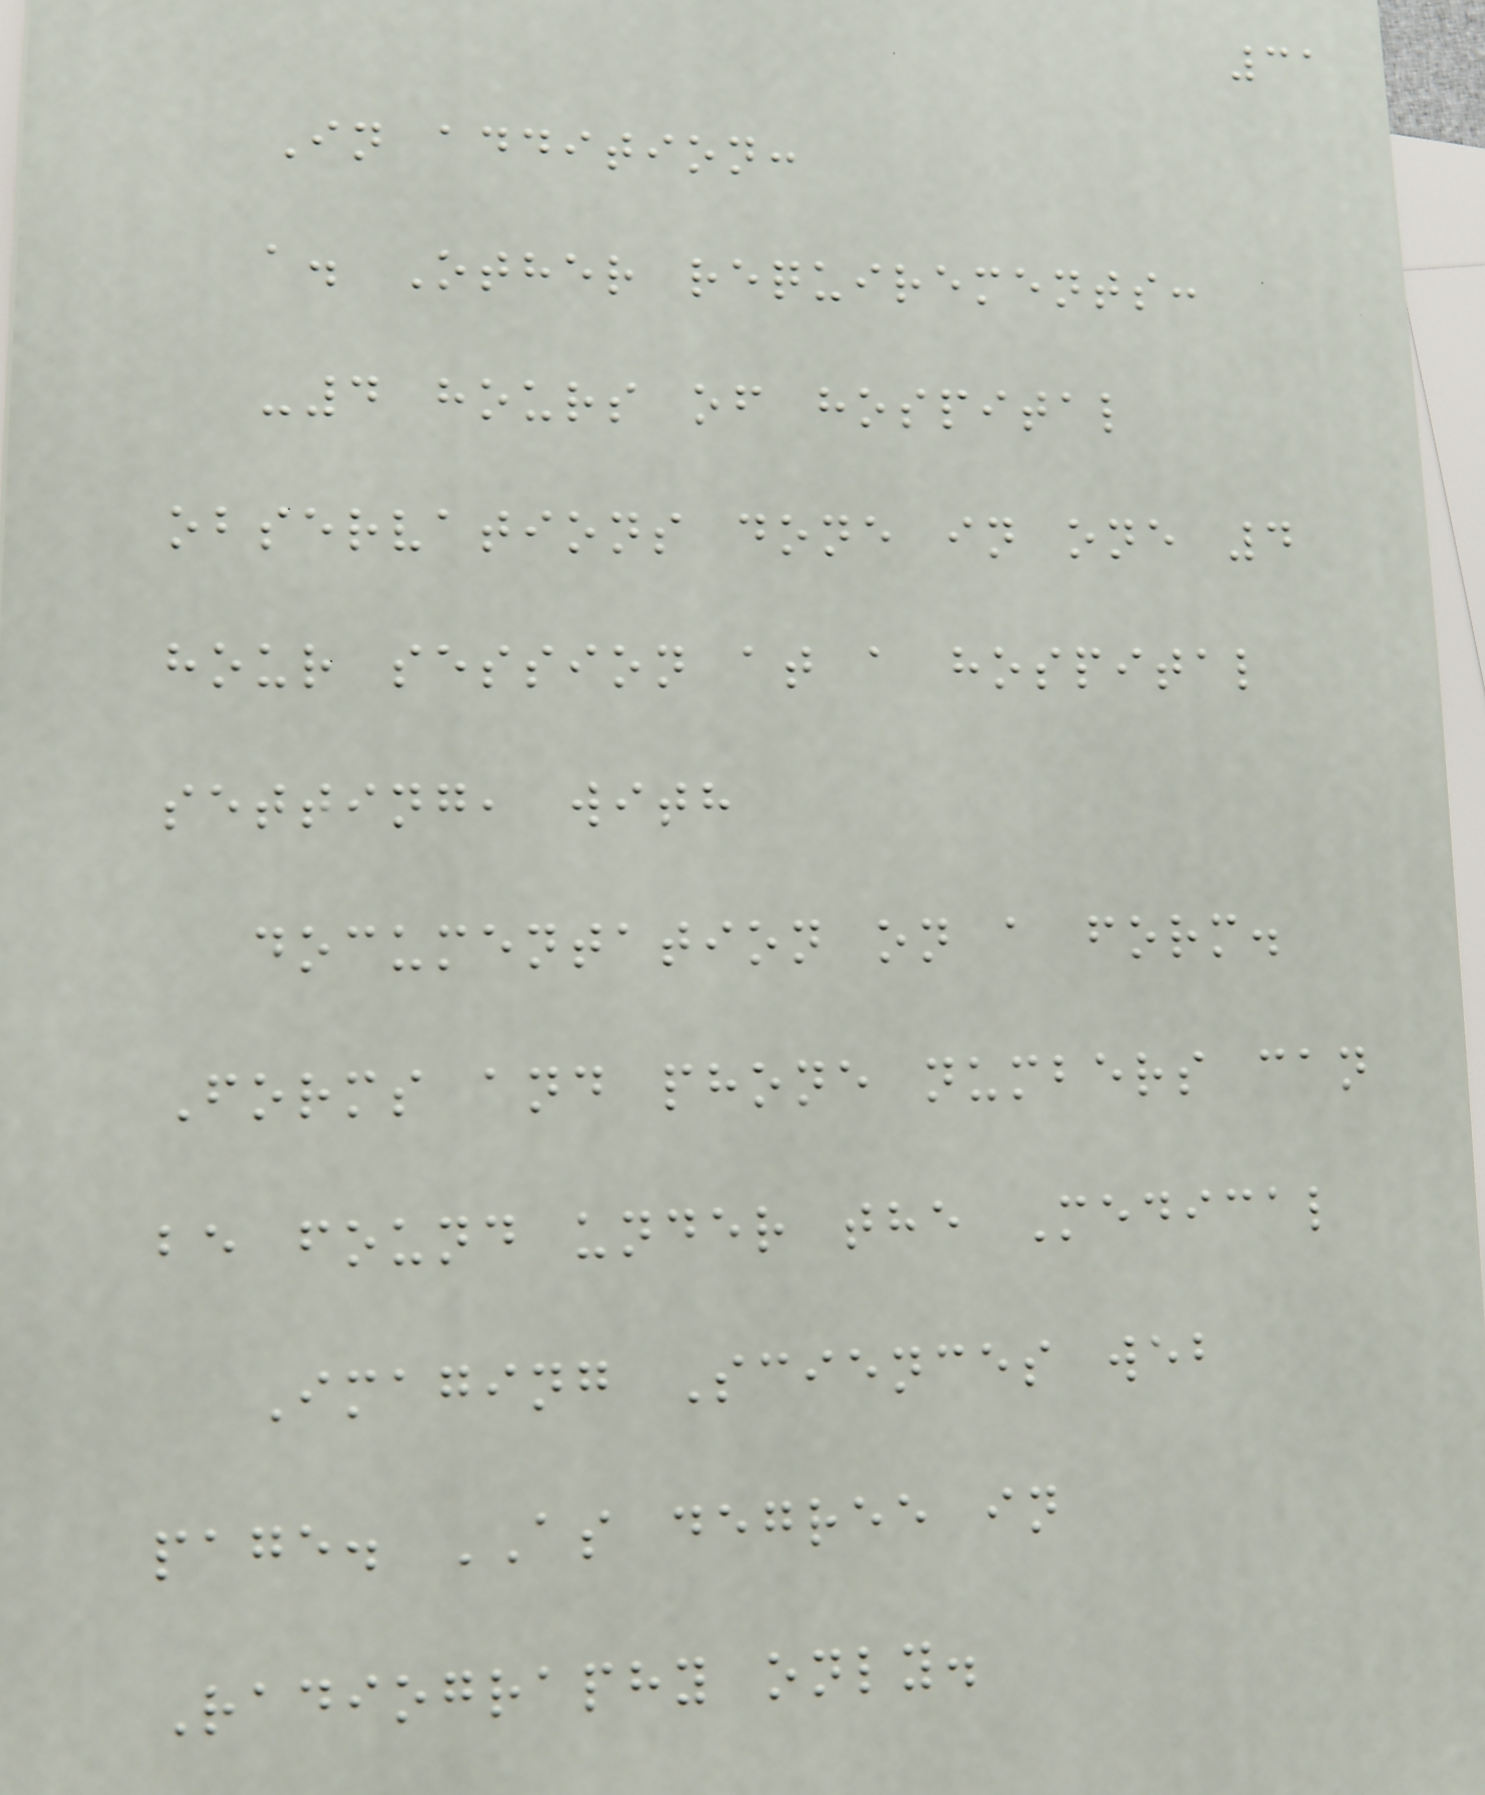31
In addition:
a. Other requirements:
-4 hours of hospital
observations done in one 4
hour session at a hospital
setting, with
documentation on a form.
Forms and phone numbers can
be found under the Medical
Imaging Sciences web
page. AS degree in
Radiography only.
